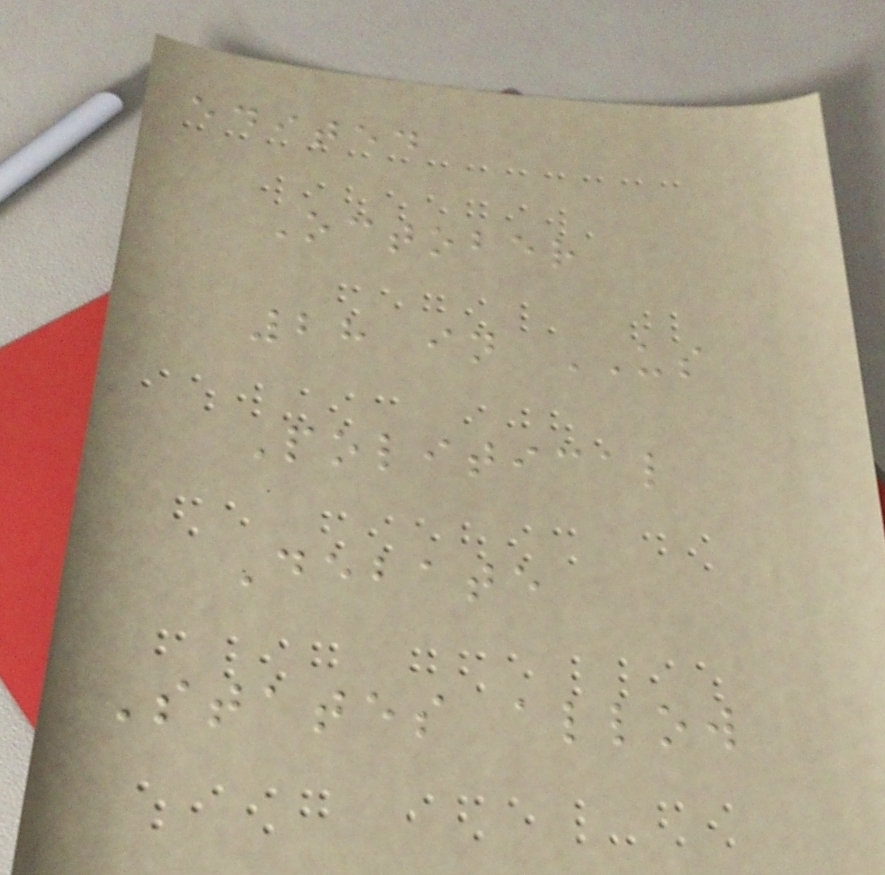edited
October
28 in US
Political
Debate
States allow
